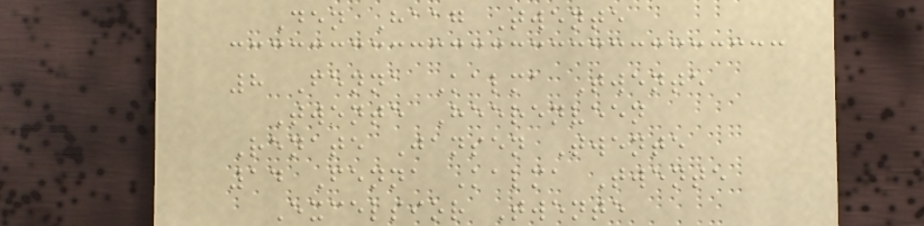Den Haag Twente
8 Fenna Kalma Twente
Twente Heerenveen
Renate Jansen Twente
14 Fenna Kalma Twente
Excelsior Twente
